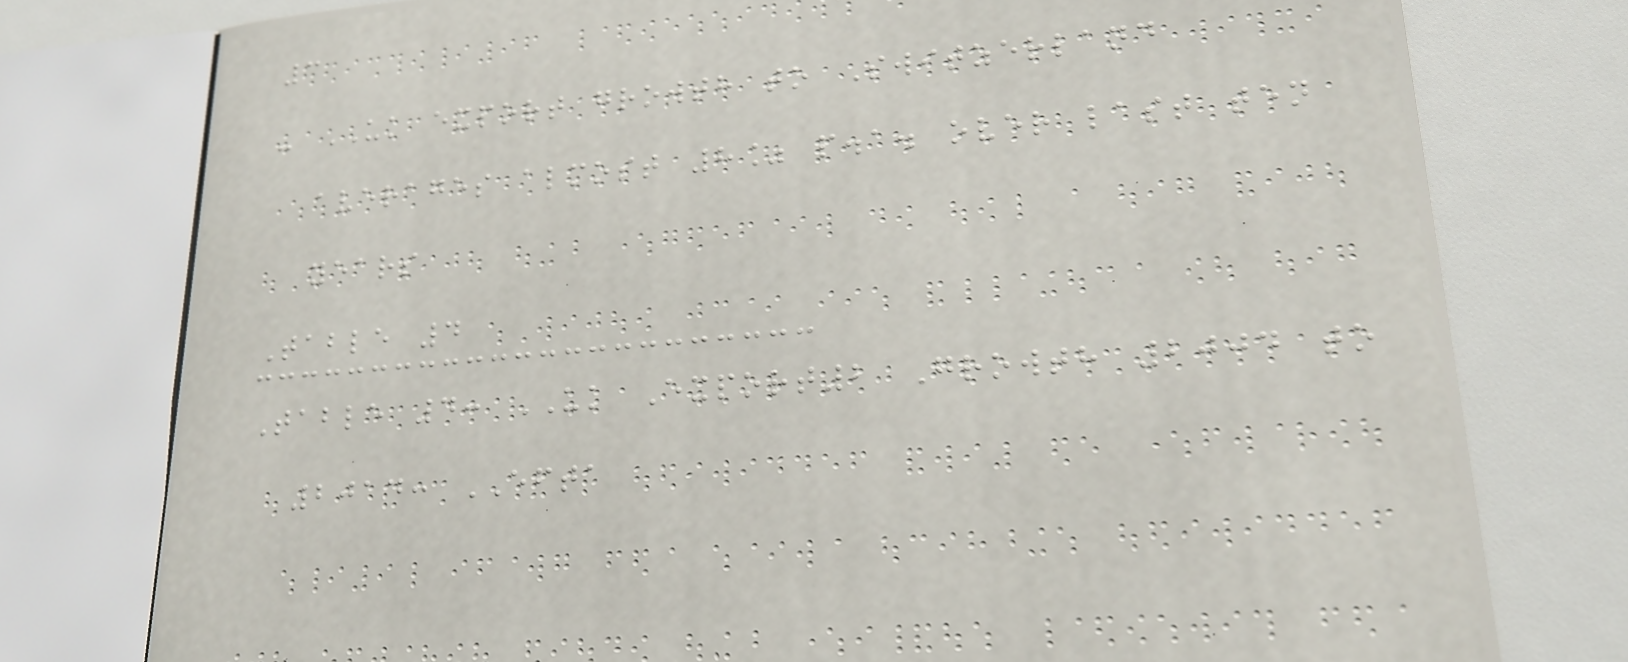3
- UK export growth to Switzerland
averages almost 8% p.a. over last ten
years
Table 4
Table 4: UK Export2 Growth 2004 to
2014: EFTA
